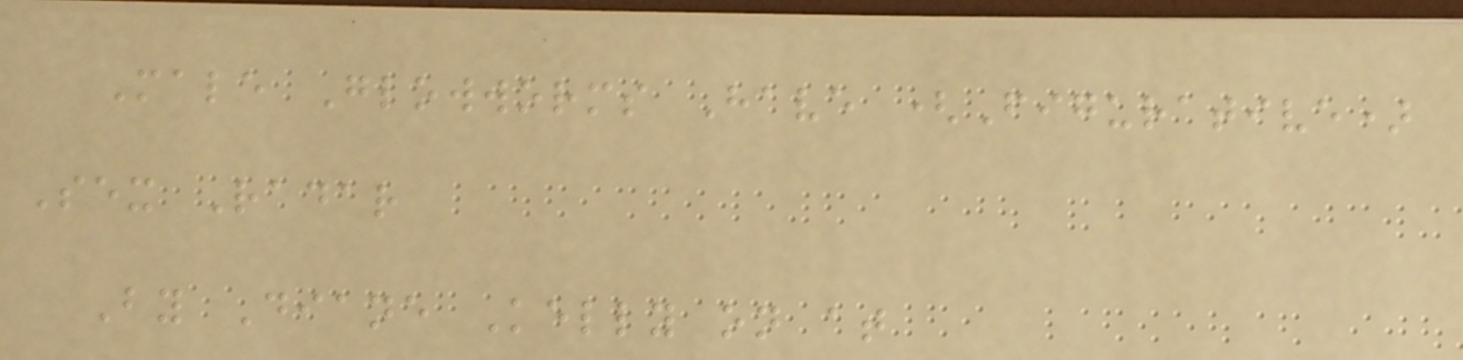Male Glowworms Have (Figurative)
Sex Radar
By Diane Kelly on at
